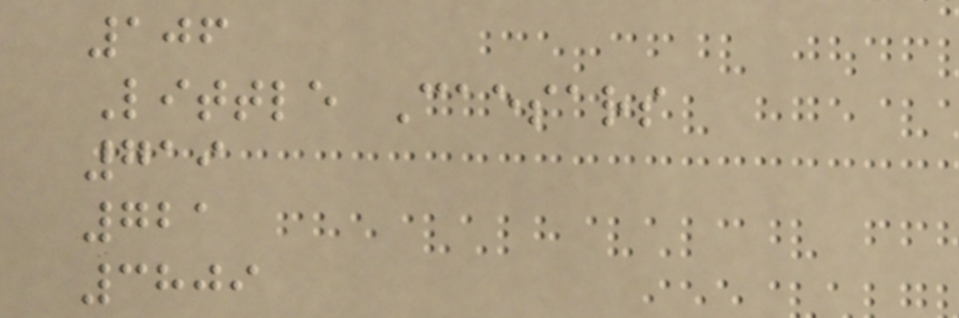106
Little Caesars
719
721
3809
